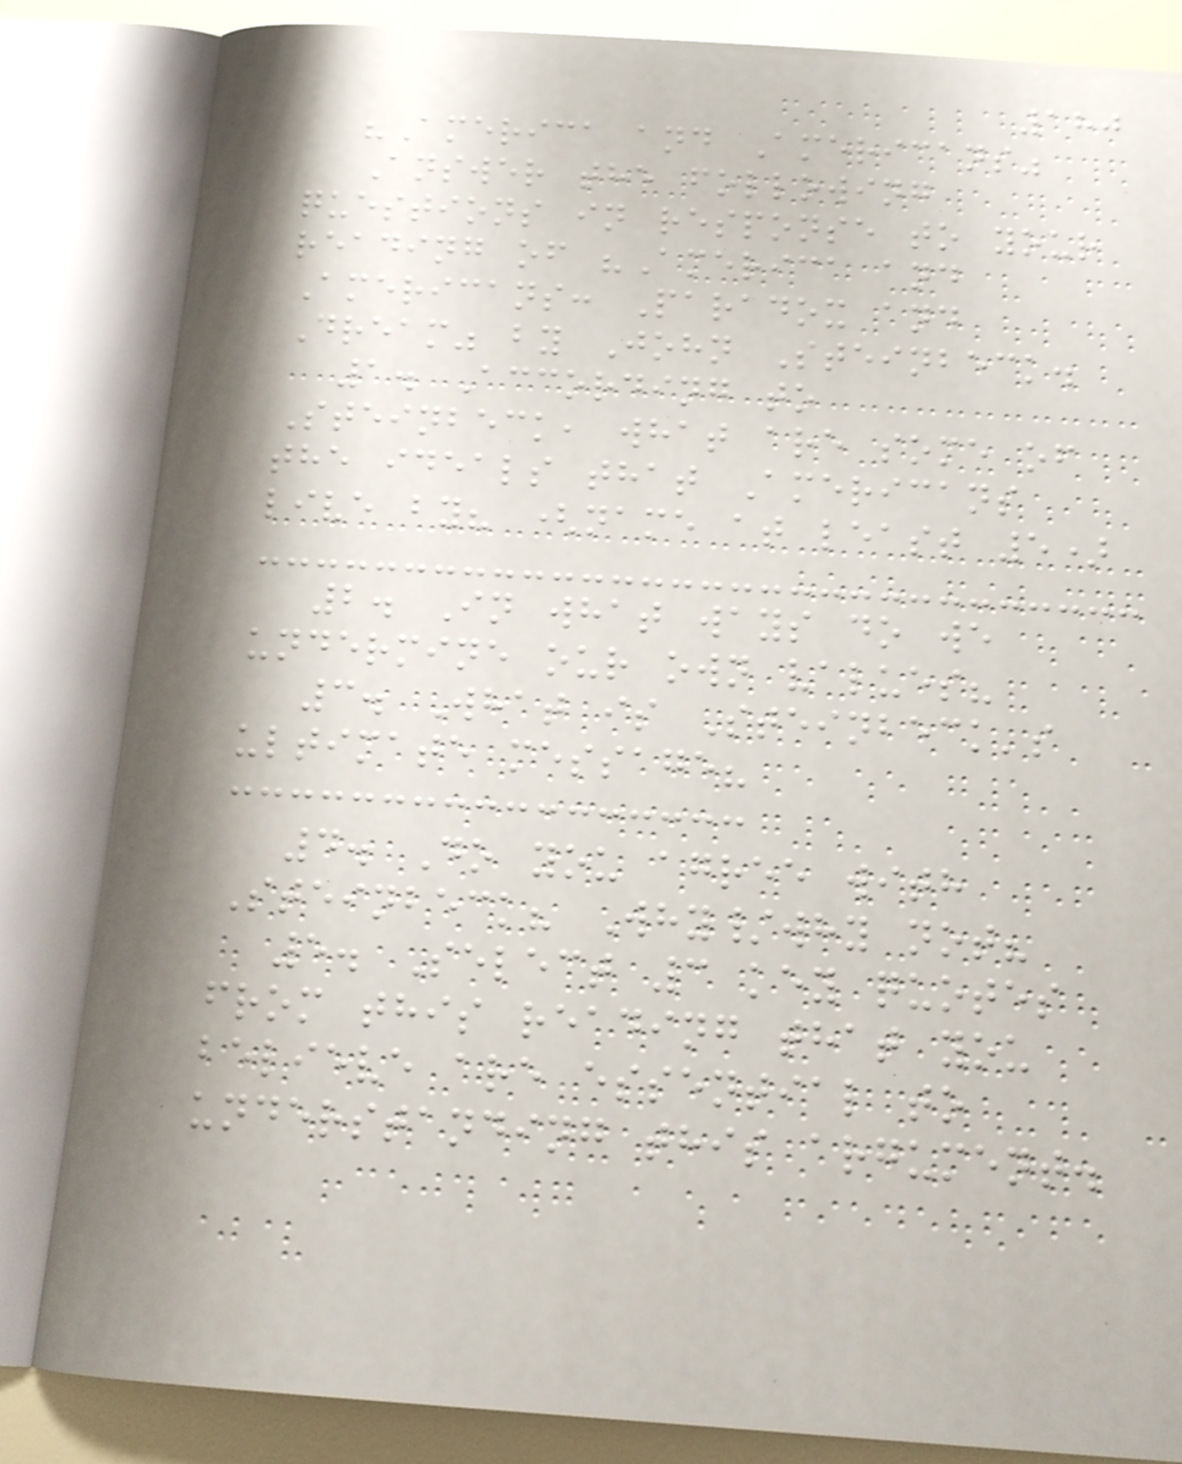180
"America and Americans"
Answer the following
questions in response to your
reading of "America and
Americans: Paradox and
Dream" by John Steinbeck.
1. According to
Steinbeck, what are some of
the ideals that Americans
live by? (name at least 5)
2. In what ways do we
undermine our own values?
3. What is Steinbeck's
ultimate message?
4. Do you agree with
Steinbeck? Why/why not?
5. Select 3 key quotes
from this reading that you
believe are essential to
understanding this argument.
